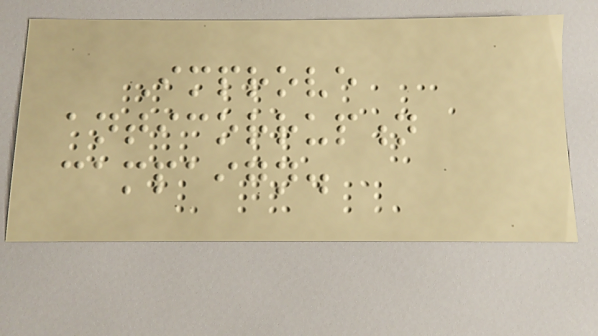Improve
anticorruption
campaign.
